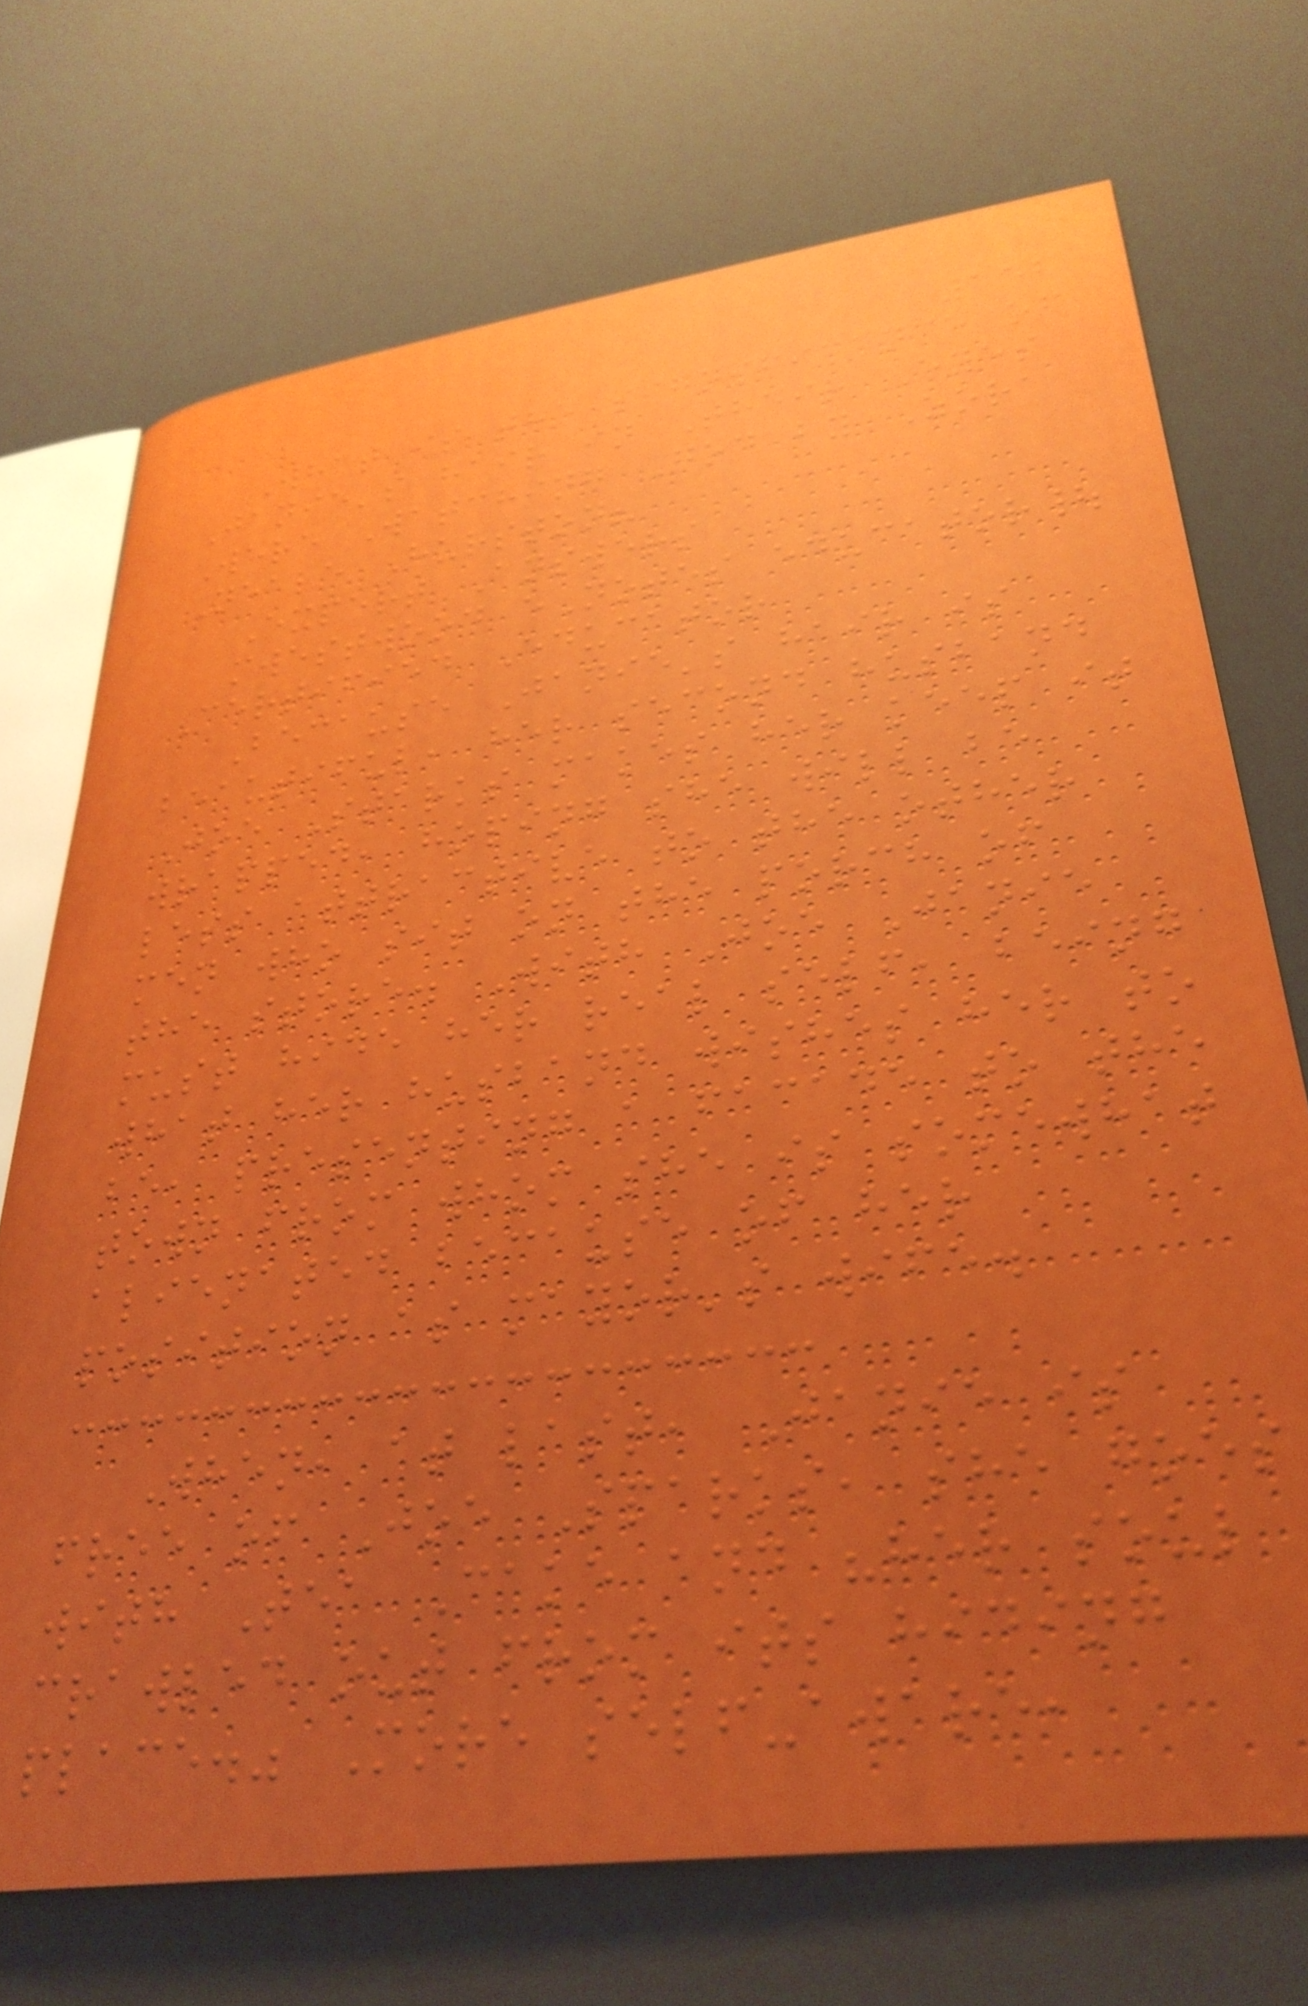152
What is the significance of
Janie's hair in Their Eyes
Were Watching God by Zora
Neale Hurston?
Expert Answers
mwestwood eNotes educator|
Certified Educator
Because Janie's hair is
beautiful, her second husband
Joe Starks makes her keep it
wrapped, hoping she will be
less attractive to the other
men who sit on the porch of
the store. With Joe Janie
must hide her real self, being
what her husband wishes her to
be, presenting a facade to the
town from whom she is somewhat
alienated because of her
position as mayor's wife.
When, at last, Janie is
free of Joe Sparks, she goes
with Tea Cake and "her soul
crawled out from its hiding
place." More self-aware,
